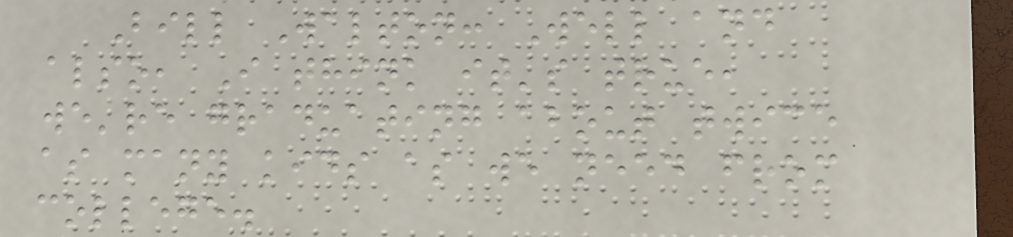Bill Walton: Well and
also, I think it's true,
we're graduating about twice
as many kids as we need from
college.
